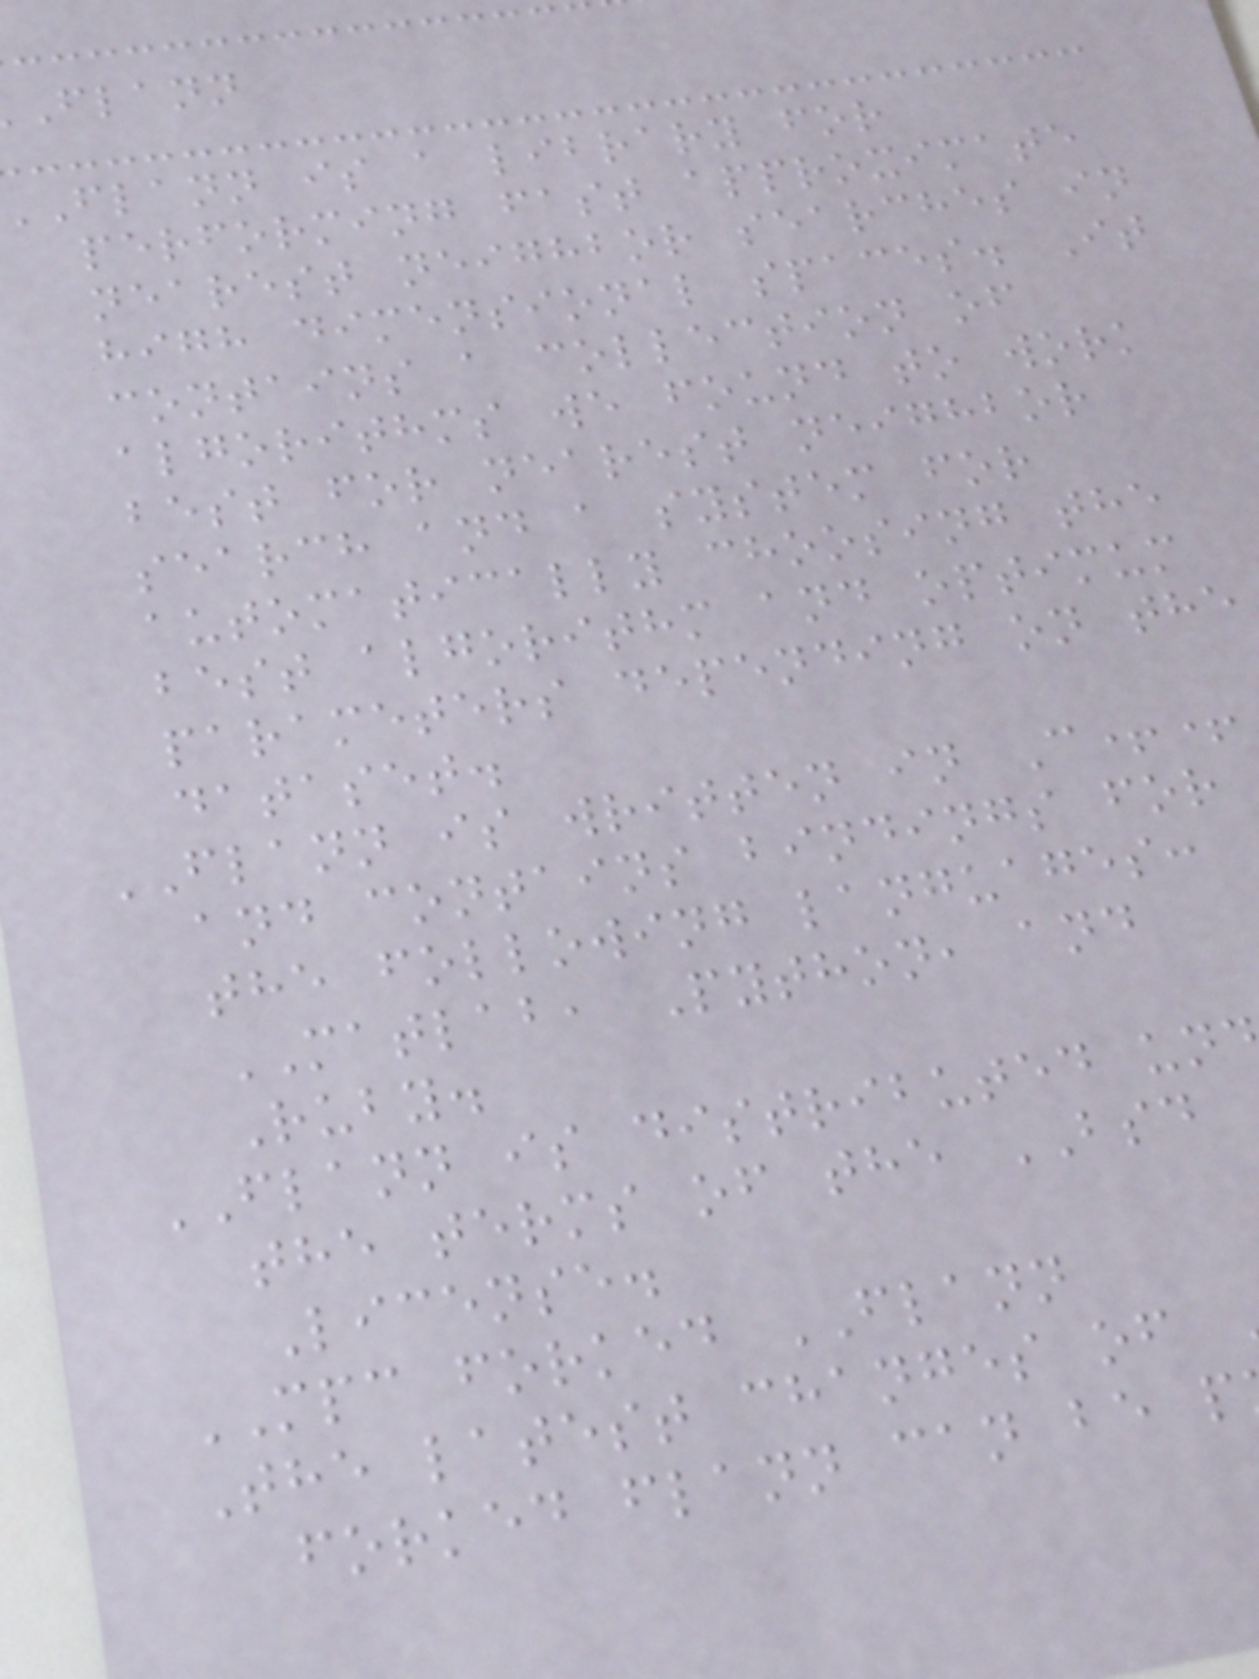flann
flann is a library for
performing fast approximate
nearest neighbor searches in
high dimensional spaces. It
contains a collection of
algorithms we found to work
best for nearest neighbor
search and a system for
automatically choosing the
best algorithm and optimum
parameters depending on the
dataset.
FLANN is written in C++
and contains bindings for
the following languages:
MATLAB, Python, and
Ruby.
FLANN is distributed un
the terms of the BSD
License.
MPC forked FLANN
The latest changes of
forked flann can be p
